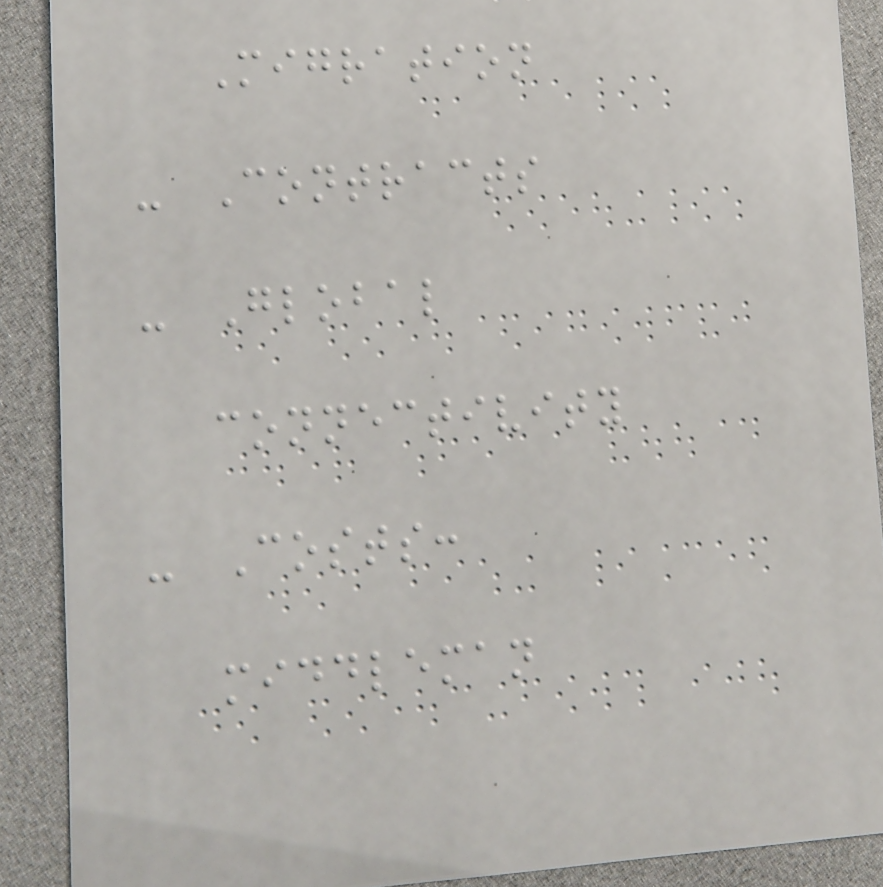Migration
- Contracts
- Global
connectivity
- Costs:
middleman
